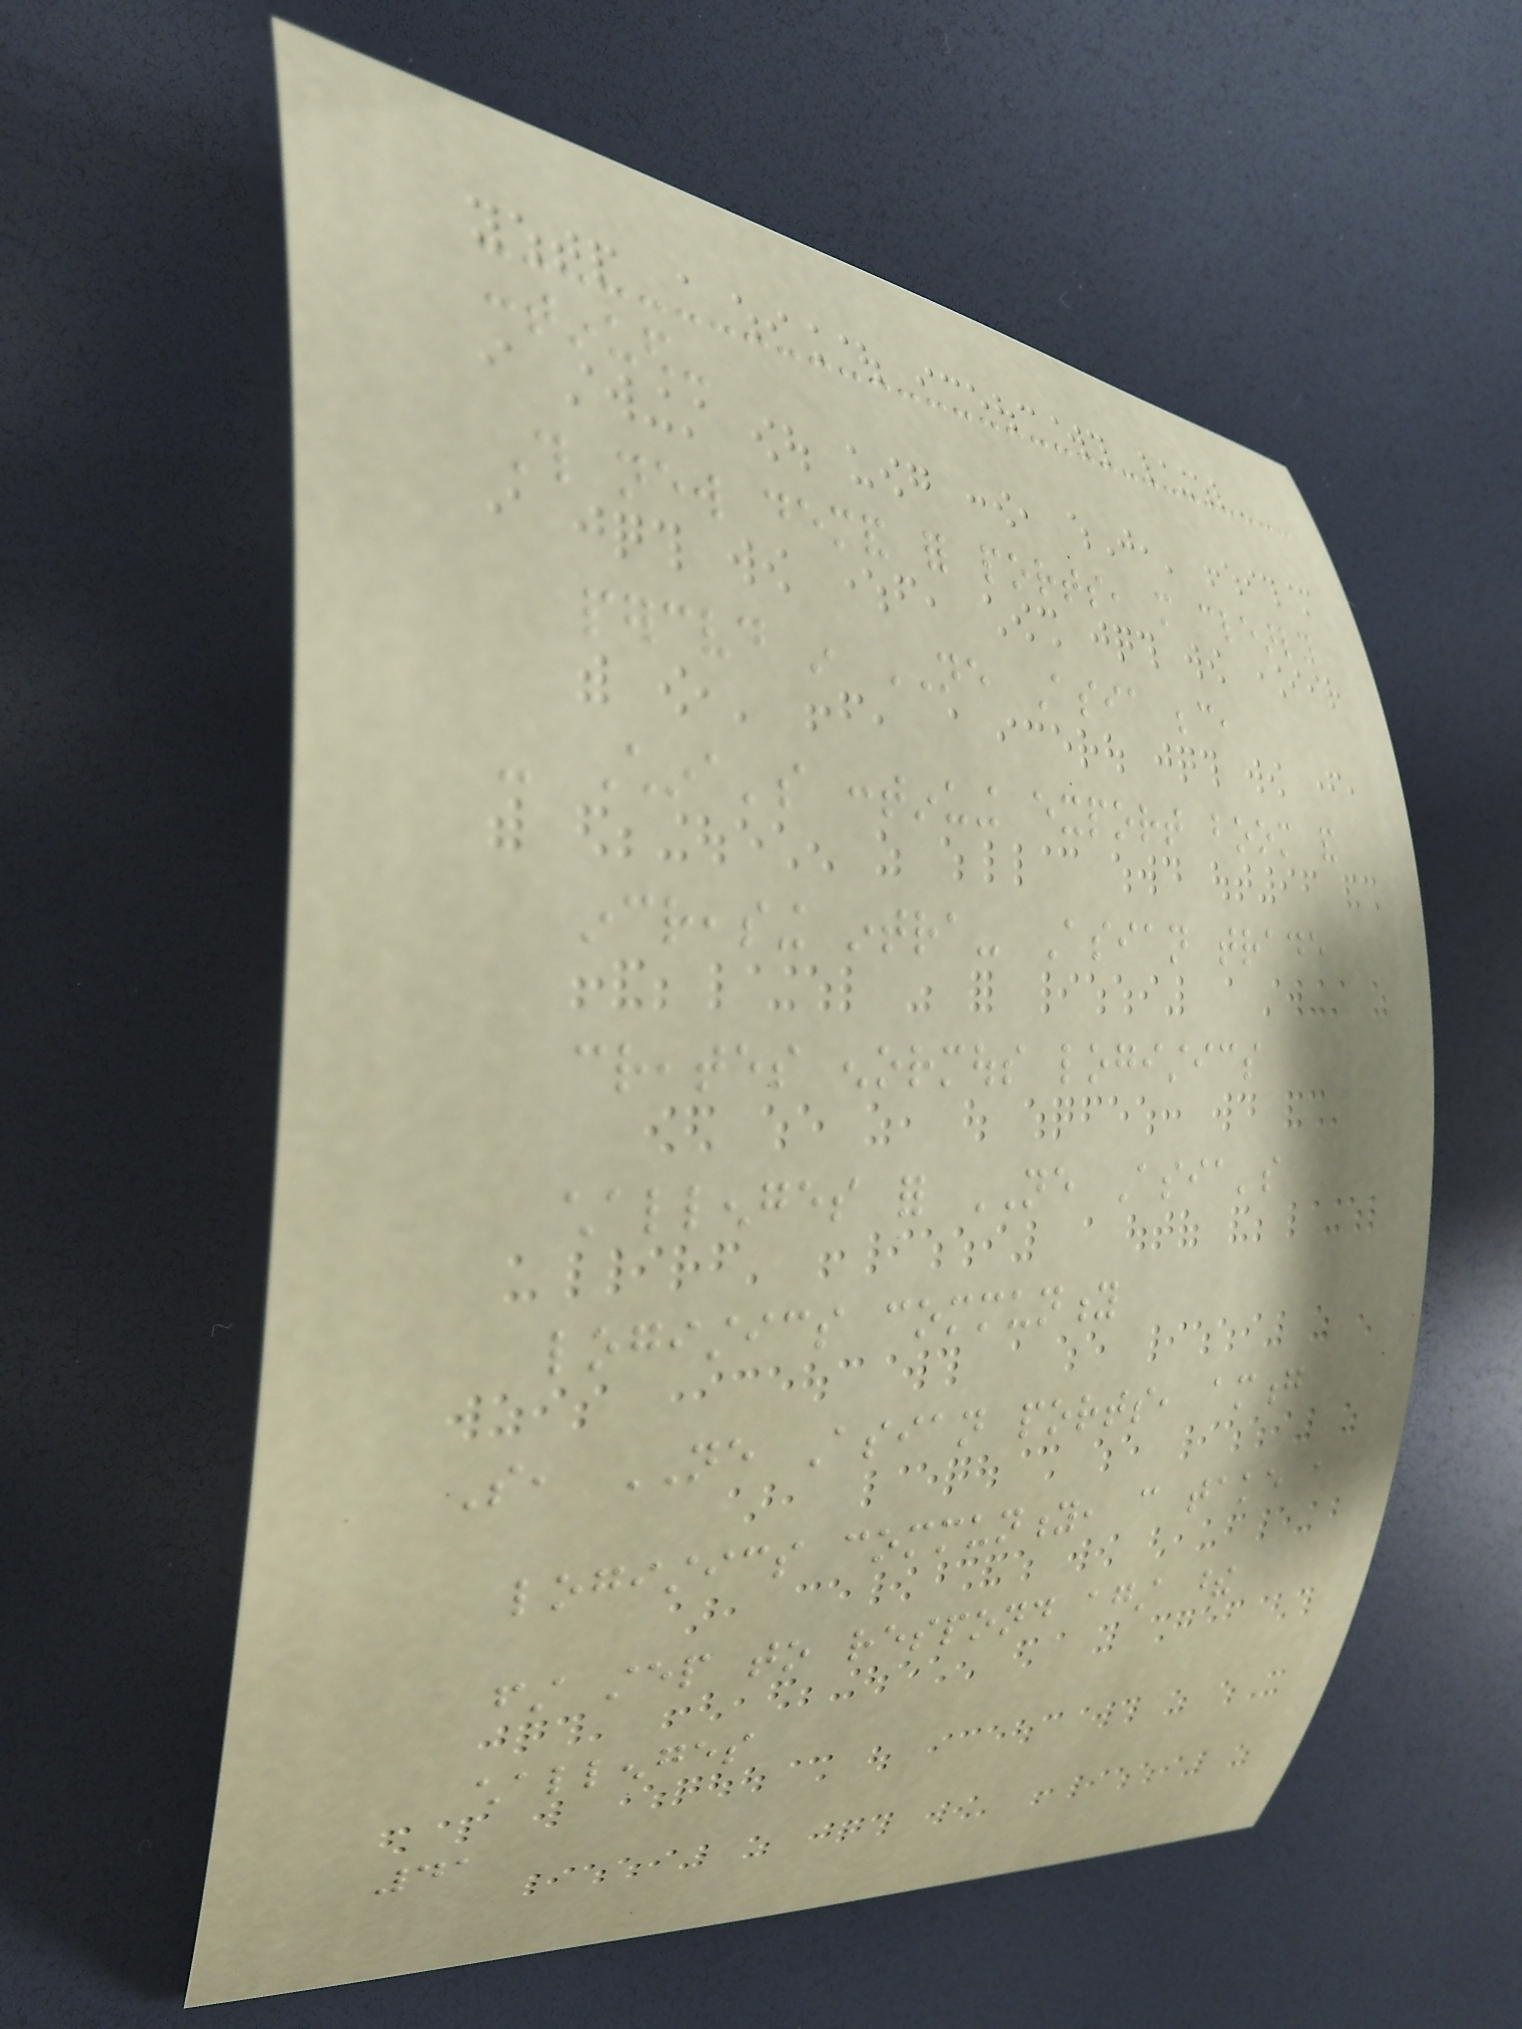continued-
This new demand for ports, more clearly
perceived in NE Asia because,
- China's continuing export boom and
increasing intra- Asian trade
creates enormous logistics
challenges for NE Asia's
logistics community
So, NE Asian ports, among
logistics community, can take a
first step to respond against these
challenges
41
